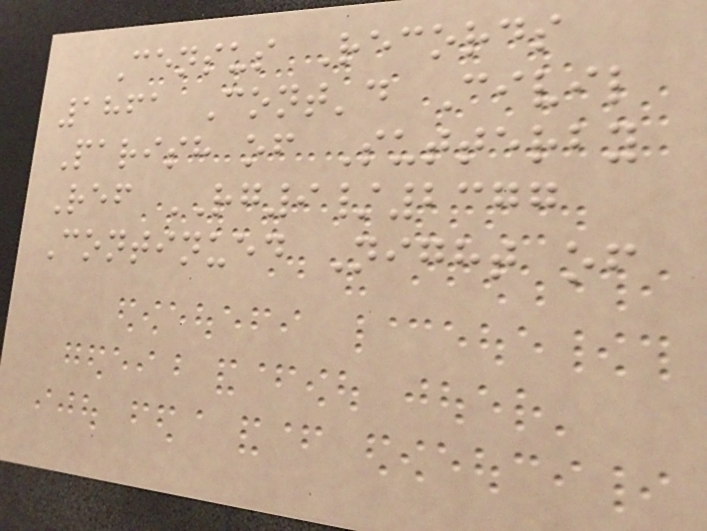Census Records
1861 Cont'd Civil
Parish of Sutterby
Ref RG9/2377
Continued Night of
